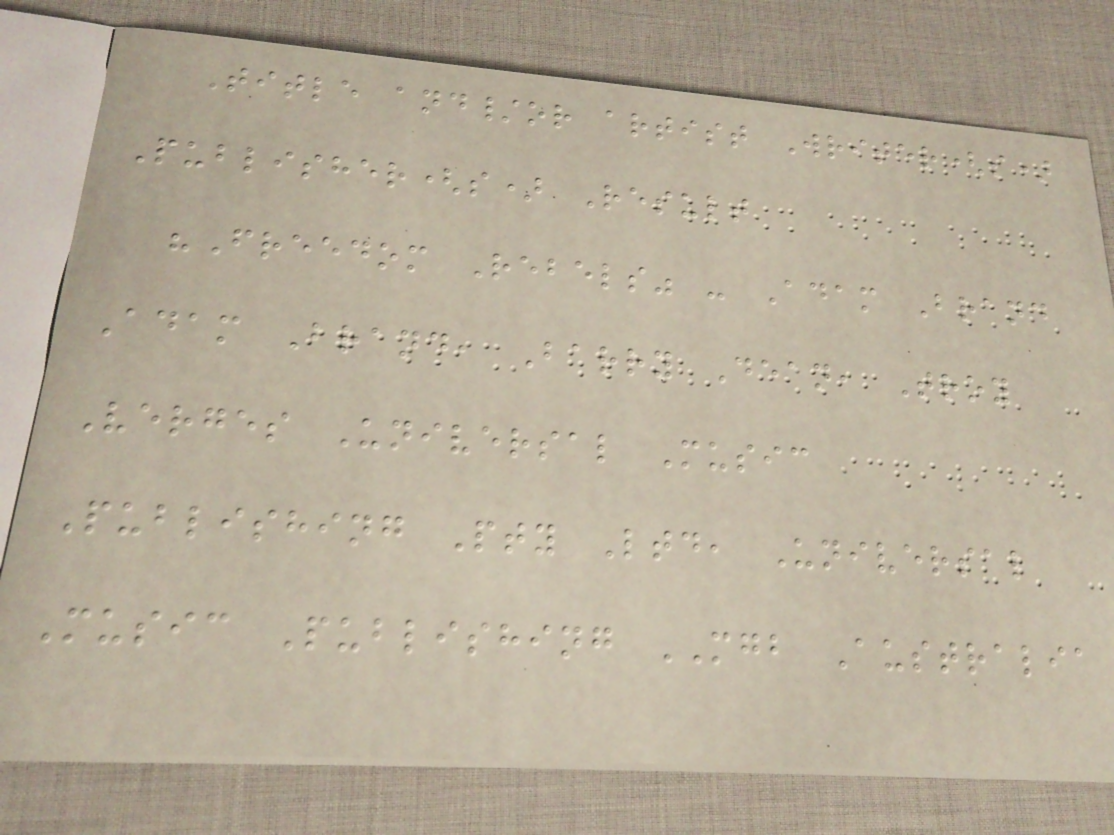Title and/or artist Writer(s)
Publisher(s) Result
"Freedom Rebels" - Adam Brand
Adam Brand, Barry Dean, Troy
Verges Universal Music
Publishing Pty Ltd, Universal
Music Publishing MGB Australia
